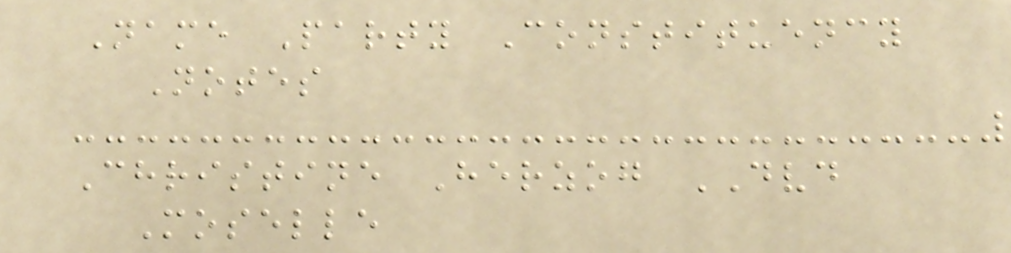Name Party Constituency
Notes
Christine Herzog DVD
Moselle
